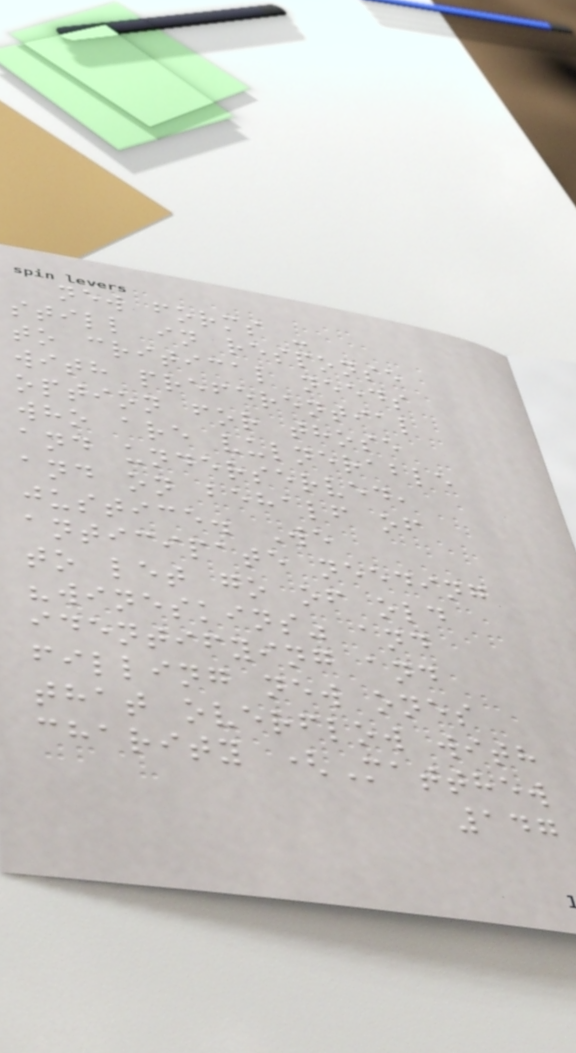new forms -
still in response
to critical needs
with preferential
option for those
who are vulnerable
and underserved,
and on behalf of
justice. We
anticipate needing
to let go of old
"wineskins" and
identifying and
filling new ones
that overflow with
charity (Matthew
147
